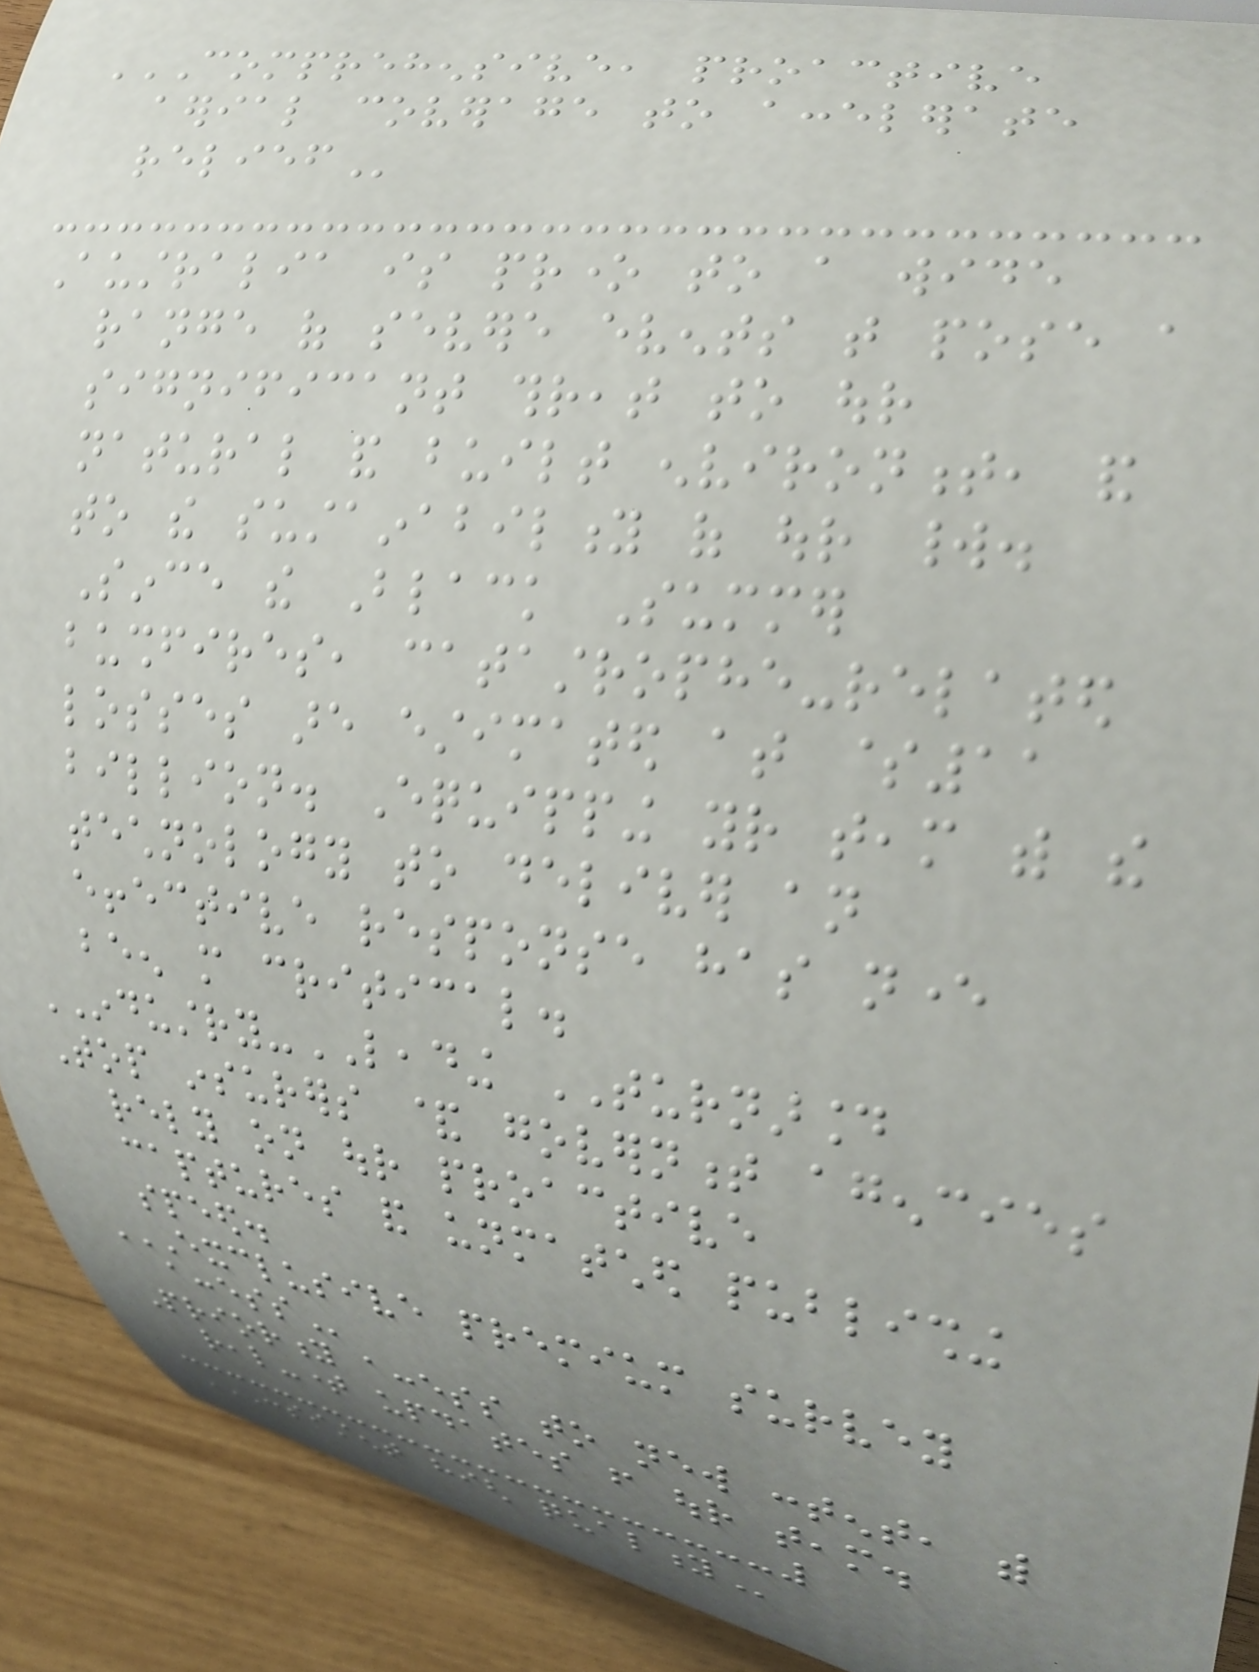COMPREHENSIVE, PROACTIVE
AERIAL COVERAGE TO ACCELERATE
RELIEF
Australia is prone to a wide
range of severe events that pose a
significant threat to our
natural and built environment, and
to the sustainability of our world.
Since the Black Summer
bushfires, catastrophe-related
losses are estimated at $11
billion. Equipping your team with the
technology to deliver an
effective response has never
been more critical.
INDUSTRY-LEADING TURNAROUND
Top insurers & government agencies
rely on our proactive
captures and unmatched publishing
speed.
EXCLUSIVE PREMIUM SURVEY
ACCESS
Priority access to new content, with
real-time updates from our team.
CONSISTENT HIGH QUALITY
